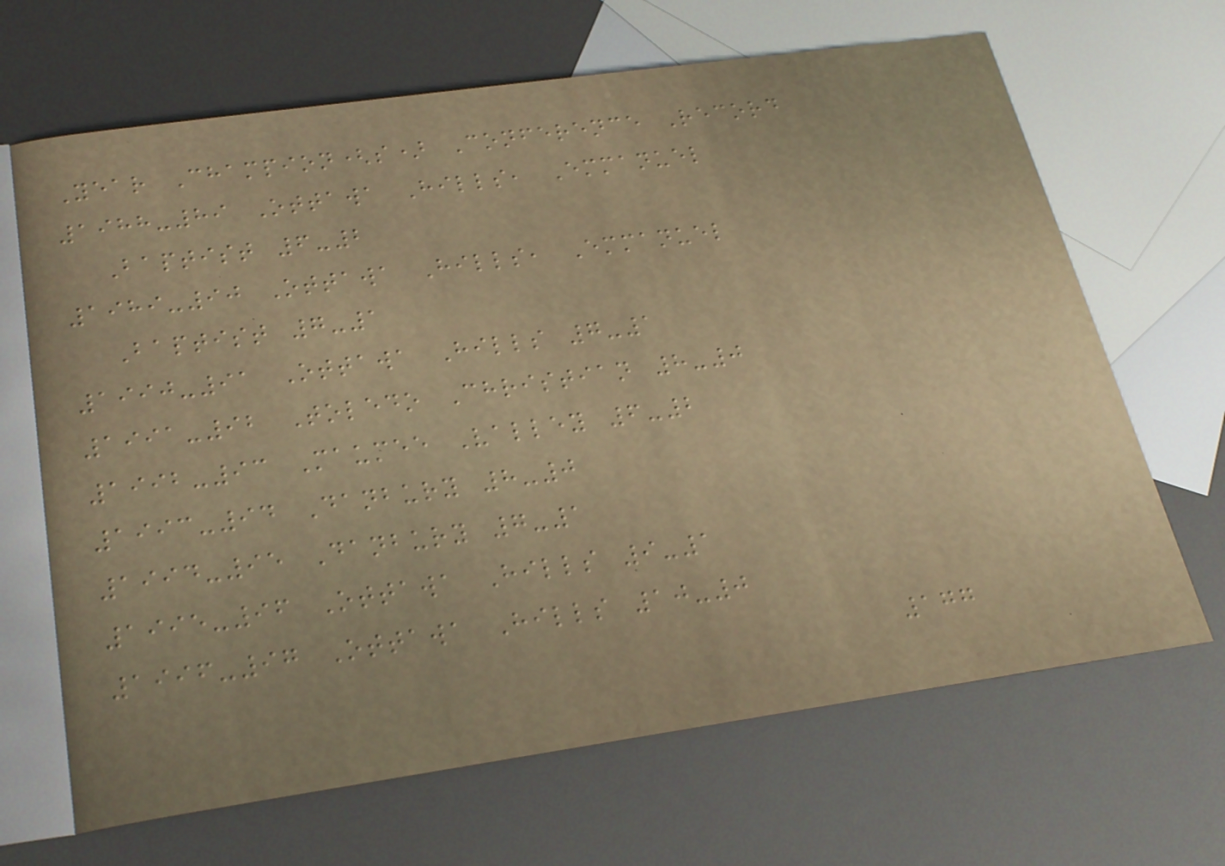Year Champion(s) Conference Record
1988-89 Ottawa Hills, Emmanuel
Baptist 6-2
1989-90 Ottawa Hills, Emmanuel
Baptist 7-1
1990-91 Ottawa Hills 7-1
1991-92 Toledo Christian 8-0
1992-93 Maumee Valley 6-2
1993-94 Danbury 8-0
1994-95 Danbury 7-1
1995-96 Ottawa Hills 9-1
1996-97 Ottawa Hills 10-0
177
